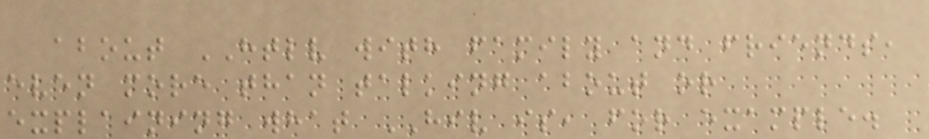about HTLV with family and friends,
even more than talking about or
explaining what HIV is, for example.
